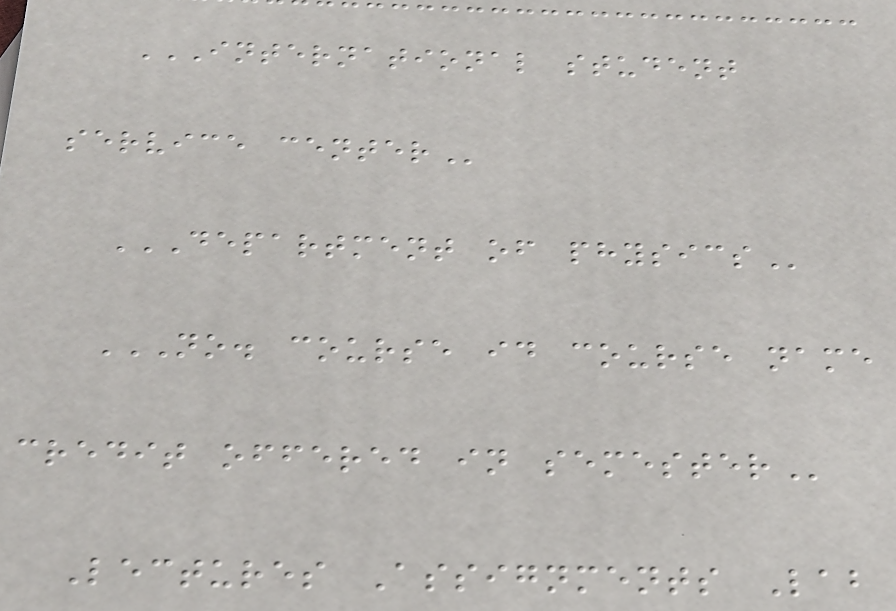INTERNATIONAL STUDENT
SERVICE CENTER
DEPARTMENT OF PHYSICS
NO. COURSE ID COURSE NAME
CREDIT OFFERED IN SEMESTER
Lectures Assignments Lab
